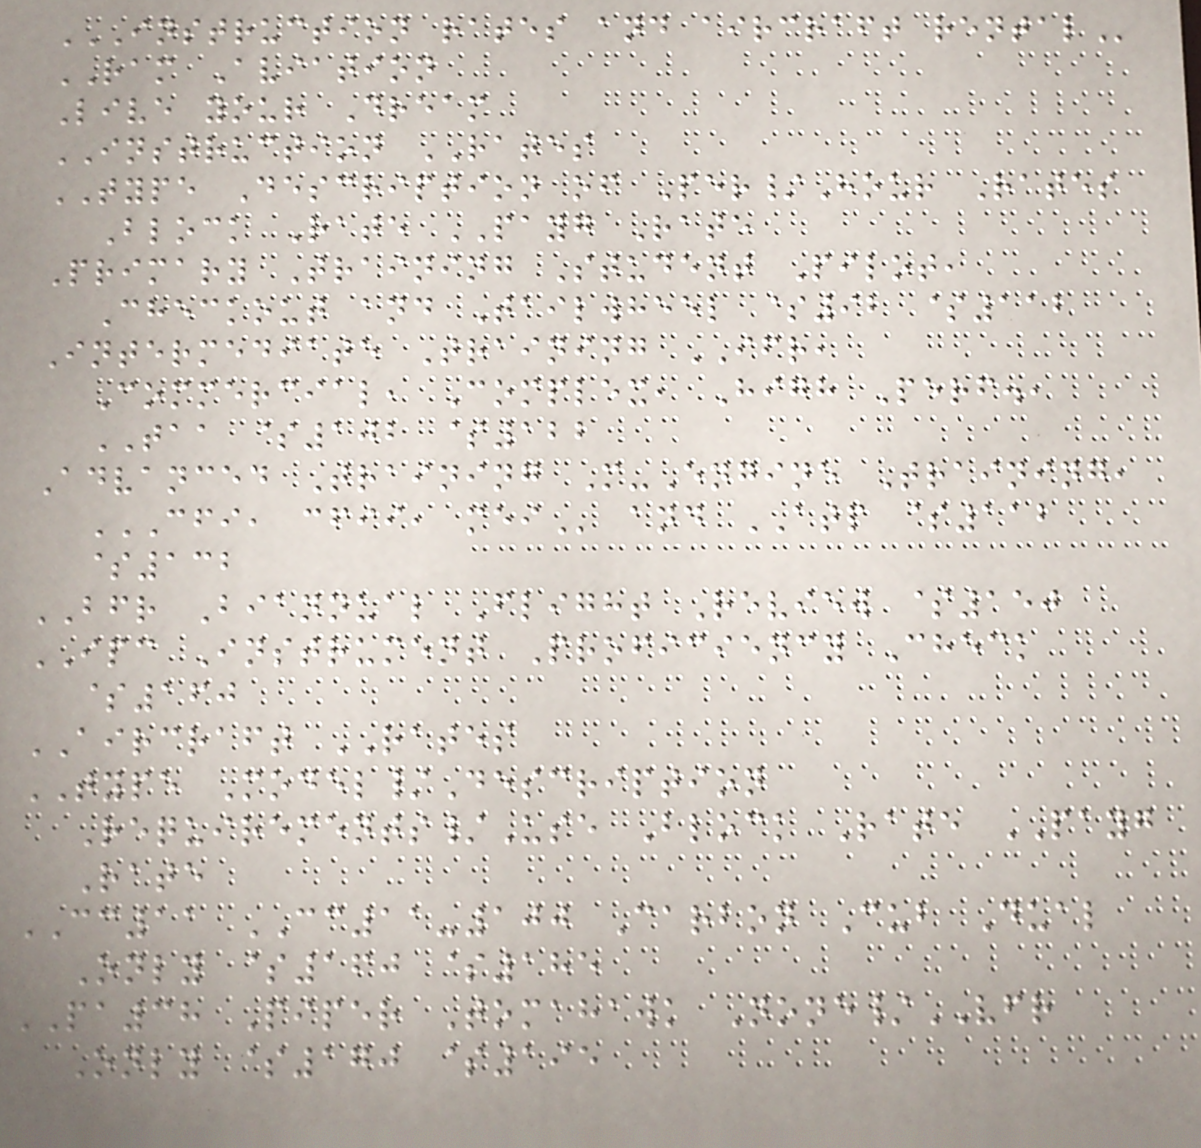INSTRUCTION RATES AND AIRCRAFT RENTAL
RAM Aviation
Live your Dream
INSTRUCTION RATES
TYPE Description of Per/Hour Rates
Block Rate PAYG Rate
Primary Training Student Pilot,
Checkout and Tailwheel $92 $112
Intermediate Training IFR,
Commercial, Complex, High Perf.,
TAA $102 $122
Advanced Training M-Engine Training,
CFI, CFII, MEI and ATP $112
$132
BFR Biannual Flight Review $150
IPC Instrument Proficiency Check
$160
AIRCRAFT RATES
TYPE Model/Description
Requirements/Use Block Rate PAYG
Rate
CC11 CC11-100 Carbon Cub Dual
Only $160 $185
PA38 Piper Tomahawk None/VFR
Only $170 $195
